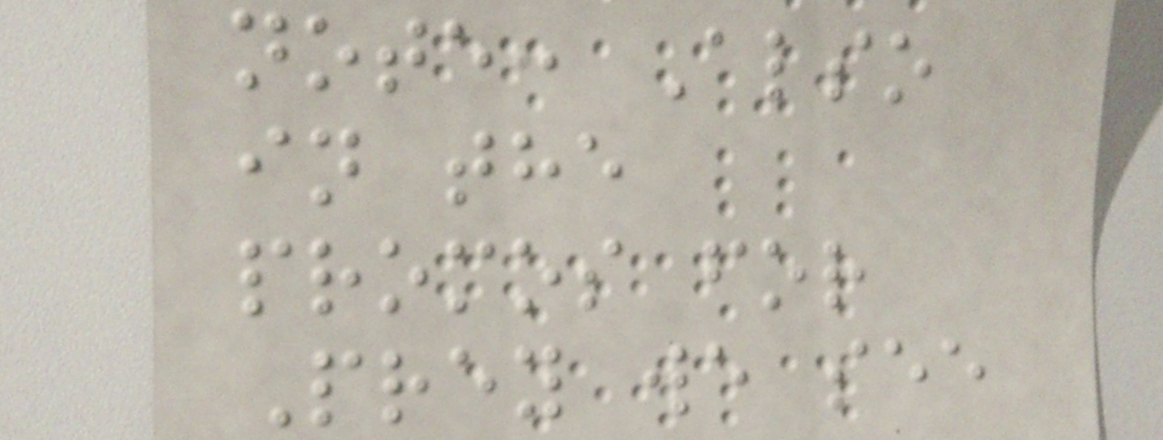note: Also
in the
promos for
Prey we see
